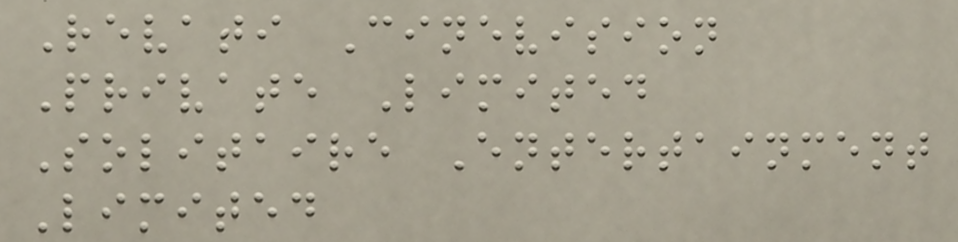Revati Cinevision
Private Limited
Solitaire Entertainment
Limited
